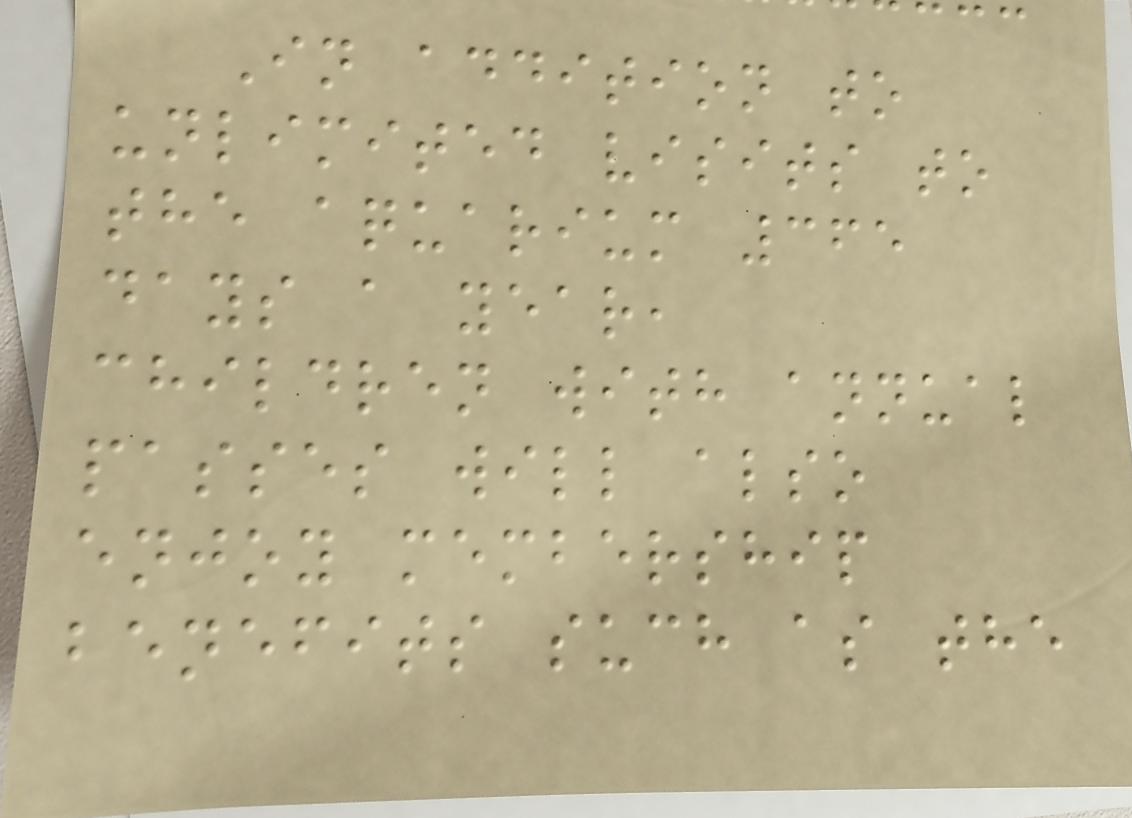In addition to
unlimited visits to
the aquarium 365
days a year,
children with annual
passes will also
enjoy membership
benefits such as the
